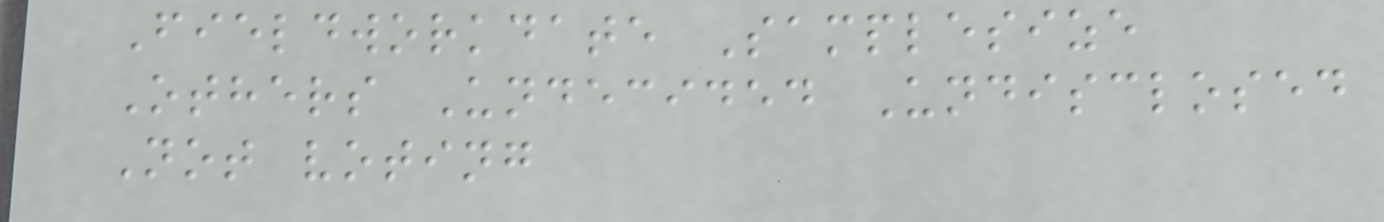Fieldworkdate Samplesize
Others Undecided Undisclosed
Not voting
